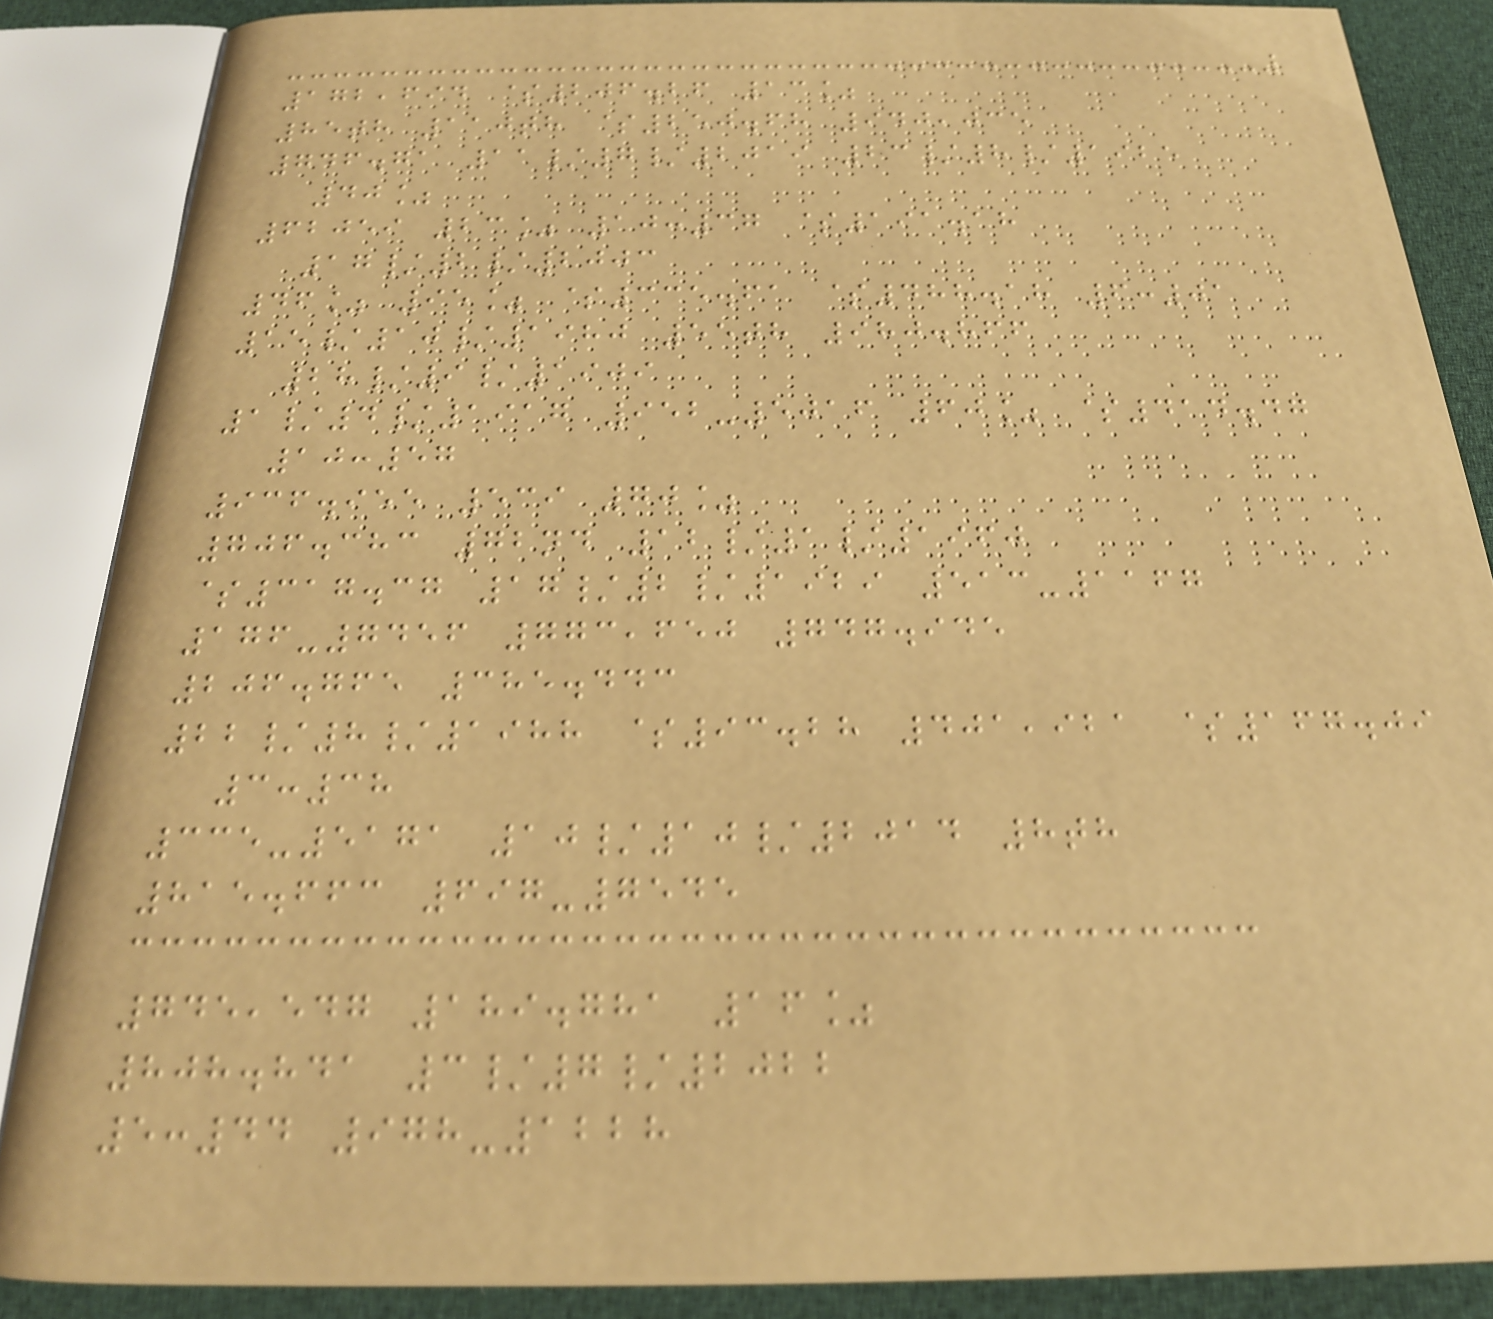172,694 $206.26 13%
85th 110th $250.68 940,035
746.71 11/7/2019 23/8/1925
40%
62059 23% 10:37 $191.18
17/2/2003
46% 95% $335.61 $488.18 6:01
15/10/1980 55th 980.866
28/9/1909
1/4/1917 952-5016 60% $414.47
10:57
936.955 539 70%
706.383 72nd 12/1/1960
$317.37 17/2/1929 513-1167
176-7456 773,650 747.945
206.765 385.443
22/8/1988 $93.28 401,921 $167.09
3:38
335-5171 10/10/2014 8th
815.663 697-7545
745,547 189.781 16%
808.841 3/7/2022
5:44 978-1228
